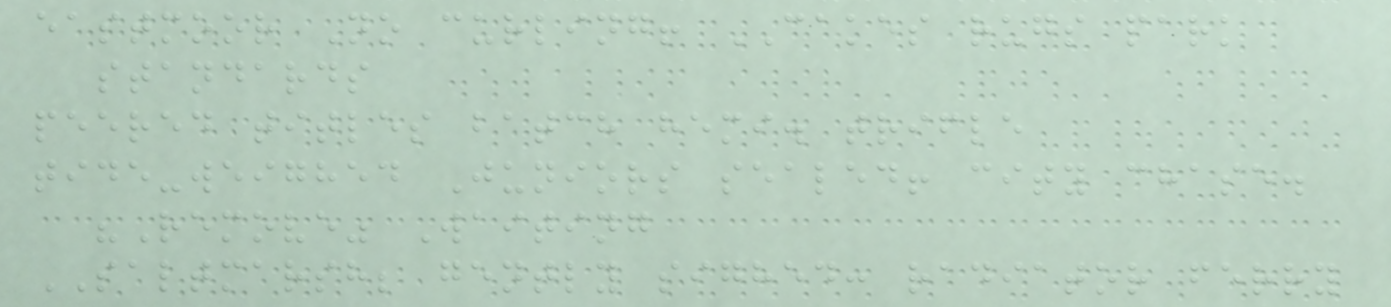eastmoor No curling! CAKES rugs park
standards
peered titles batch hemi. trifle
tide-weighed Juniors sealed! city chase.
"Remove" Waiting
SALTMARSH; gently sighed: radiator ferry
